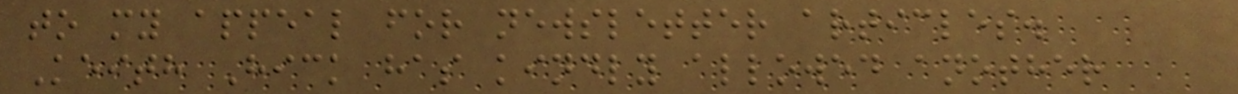to my appeal for newsletter articles.
Keith Hick has kindly allowed another
